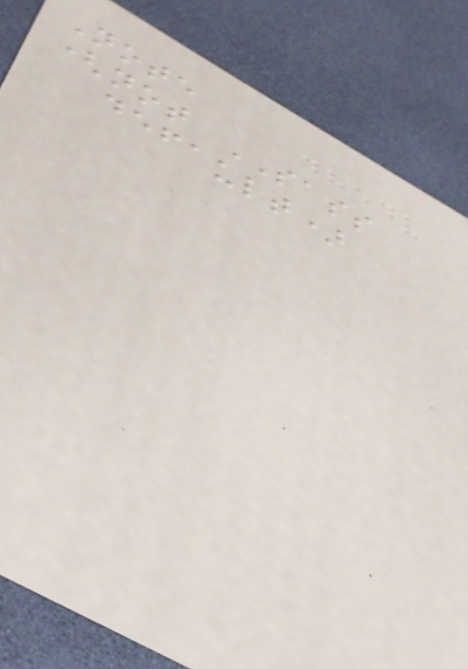Note
(not SASS
default)
